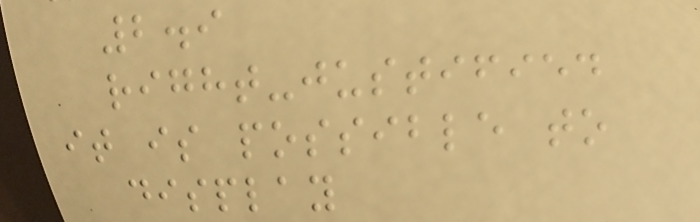2.9
right-justified
it is possible to
display
